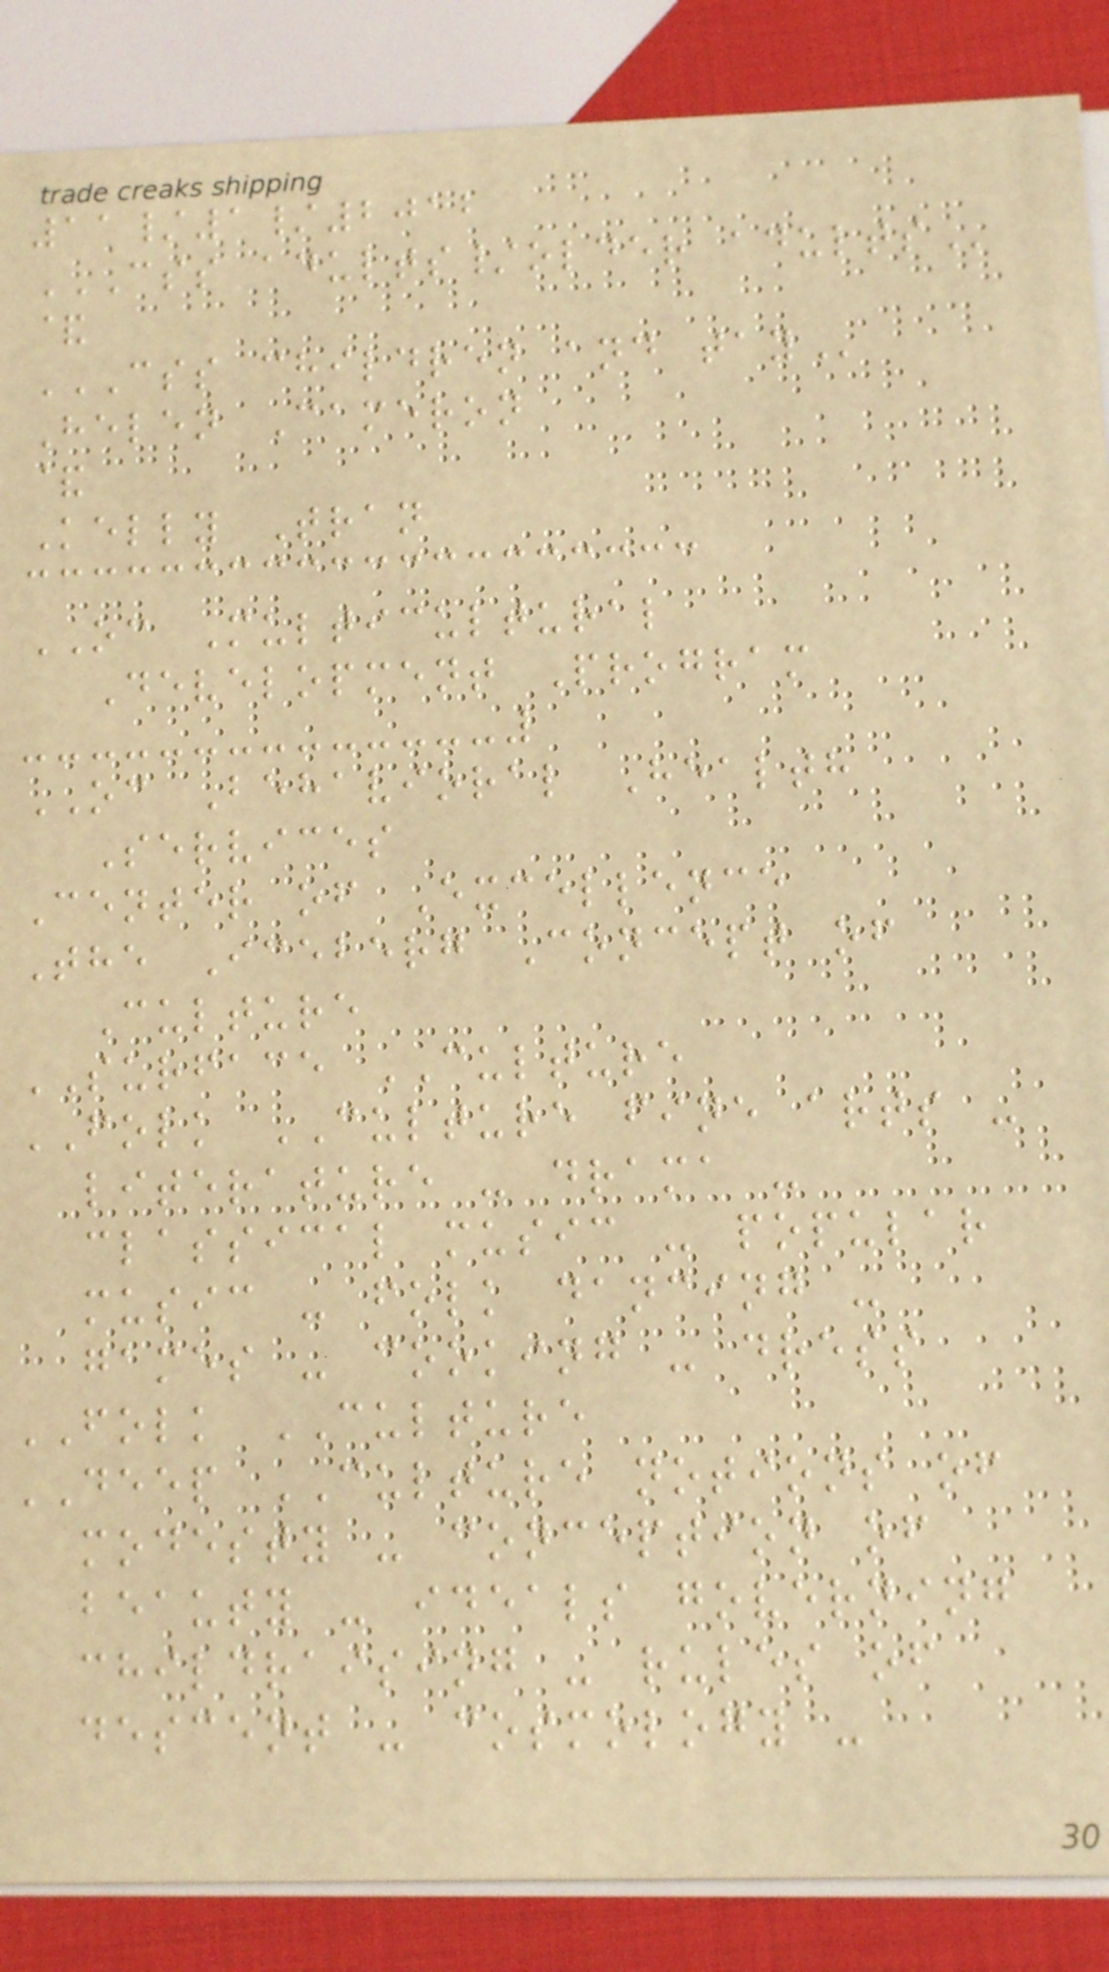11/1/2012
CSS ADULTS/OLDER ADULTS
&
CSS CHILDREN AND TAY
Helen Cameron
&
Kelly Tran
OC Multicultural
Development Program
OC Behavioral Health
Services
Center of Excellence
The Iceberg Concept of
Culture
SURFACE CULTURE
FOLK CULTURE fine arts -
literature - drama -
classical music - popular
music - folk dancing -
games - cooking - dress
FOLK CULTURE
DEEP CULTURE notions of
modesty - conception of
beauty - ideals governing
childraising - rules of
descent - cosmology -
